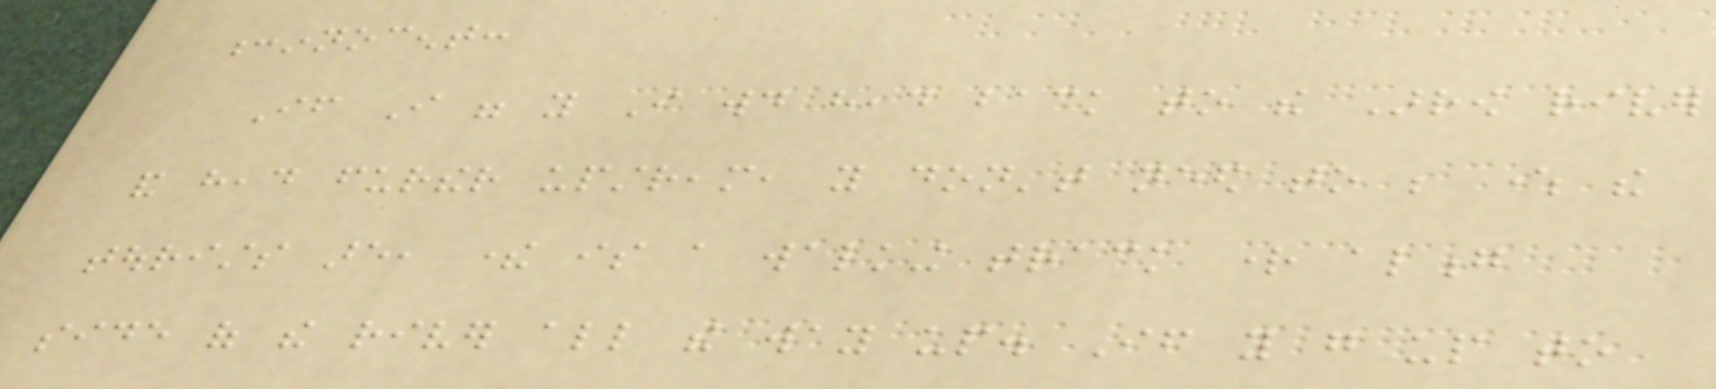:innocent:
If I were you I would head back to the Arrow river
and head further upstream, you don't need to be where the
tourists are, there is a walking track right along
side of the river all the way up. If you go up to
